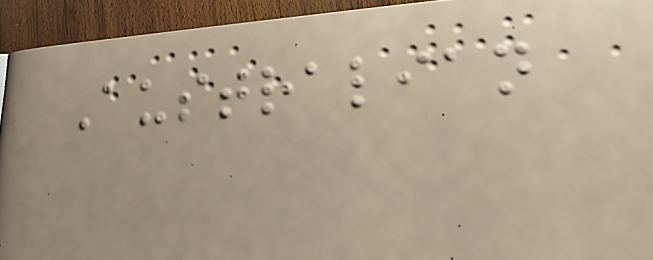Australian
